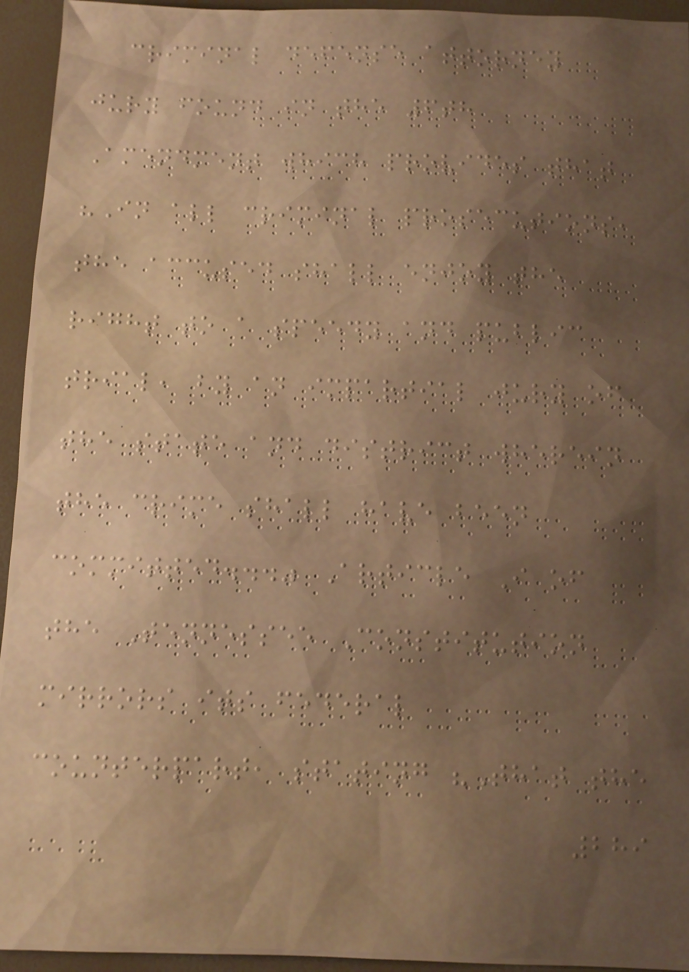criminal defense attorney
jury found in the 6th
Amendment which provides that
"In all criminal prosecutions,
the accused shall enjoy the
right to a speedy and public
trial, by an impartial jury of
the state and district wherein
the crime shall have been
committed..." Article I of
the Tennessee Constitution
mirrors its federal
counterpart, stating "That the
289
